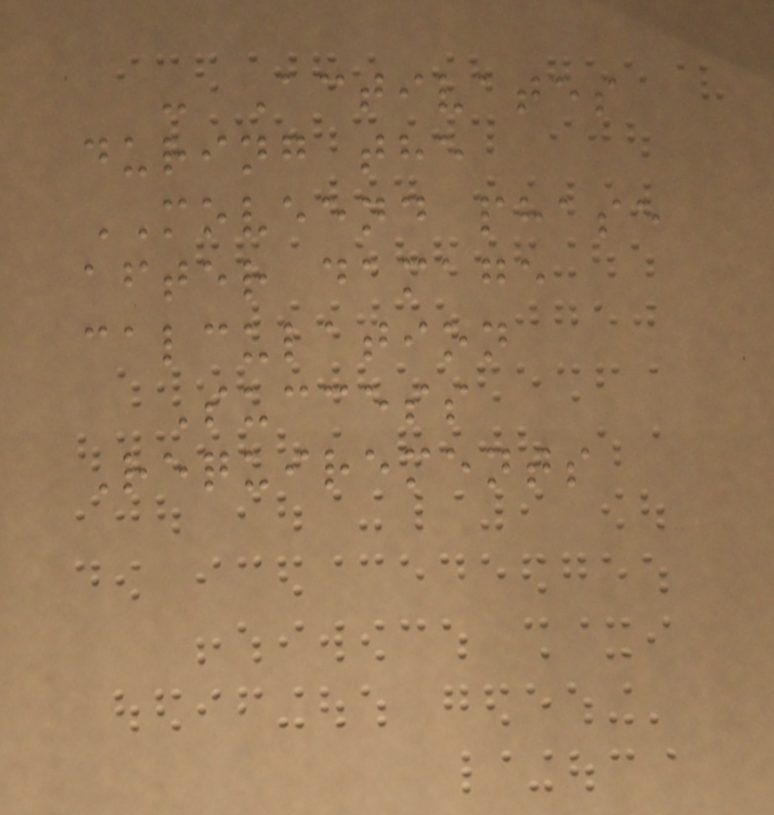- Activates
during the
MOVEEND phase
after damage
calculation
Success
Requirements
